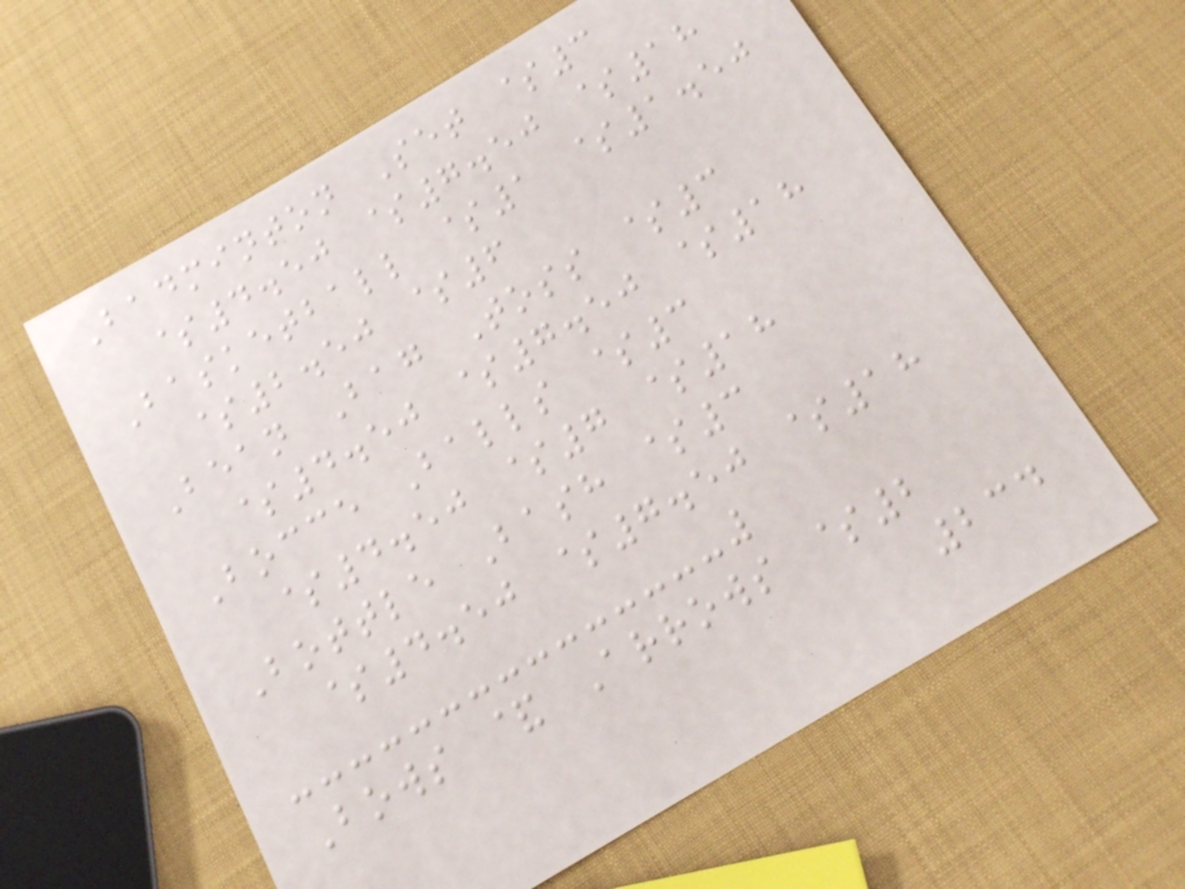Badminton Set $3
$4.50 $7.50 $18
Basketball $1 $1.50
$2.50 $6
Bean Bag Toss $3
$4.50 $7.50 $18
Bocce Balls $3
$4.50 $7 $18
Bottle Bash $3
$4.50 $7.50 $18
Bows & Arrows $2
234
